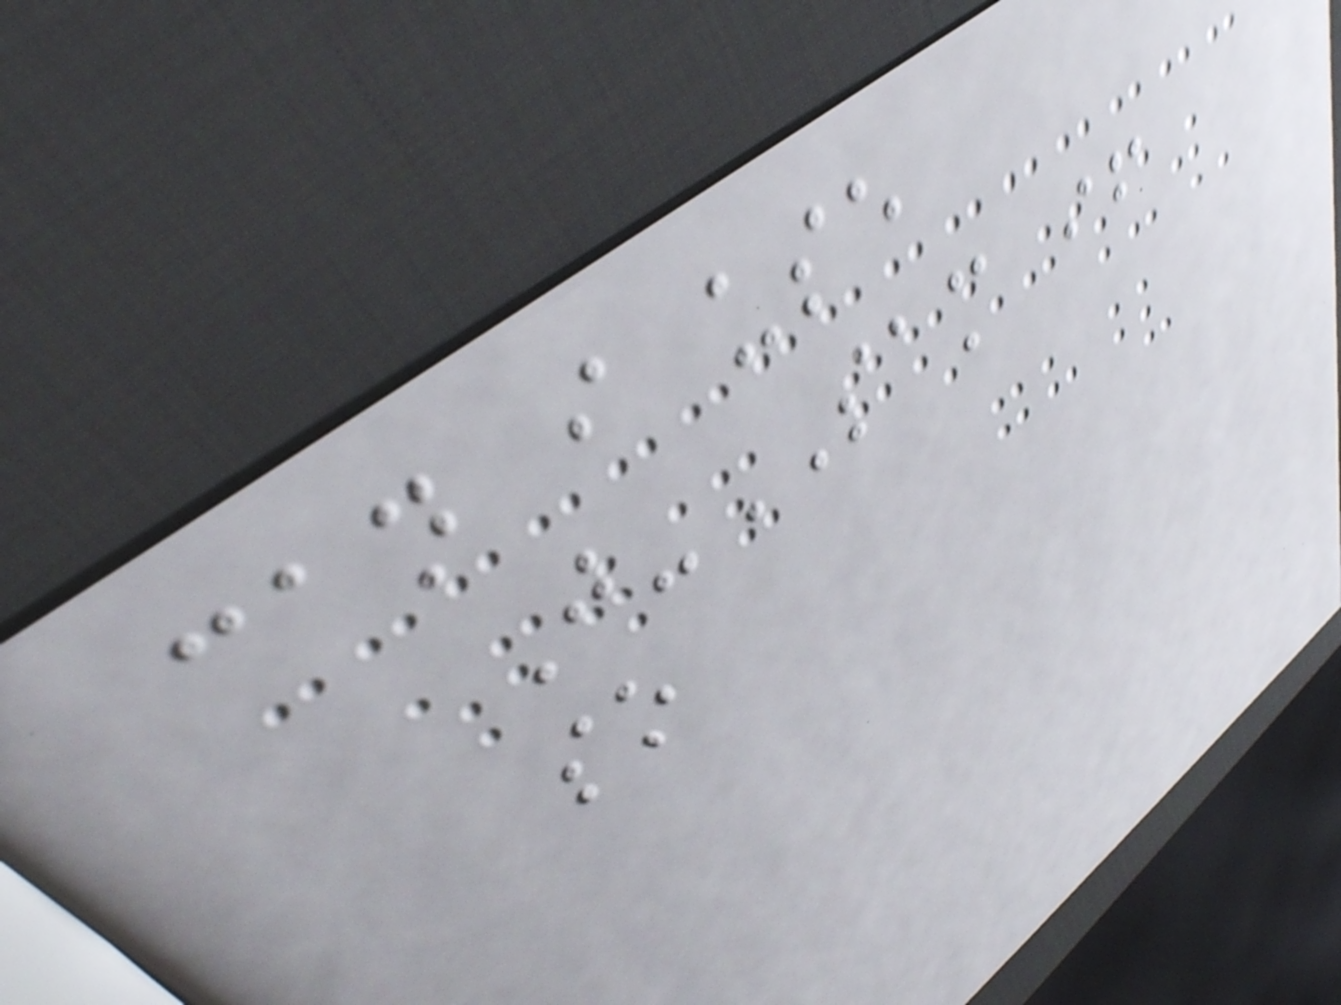can i use
J-SAM if
so
